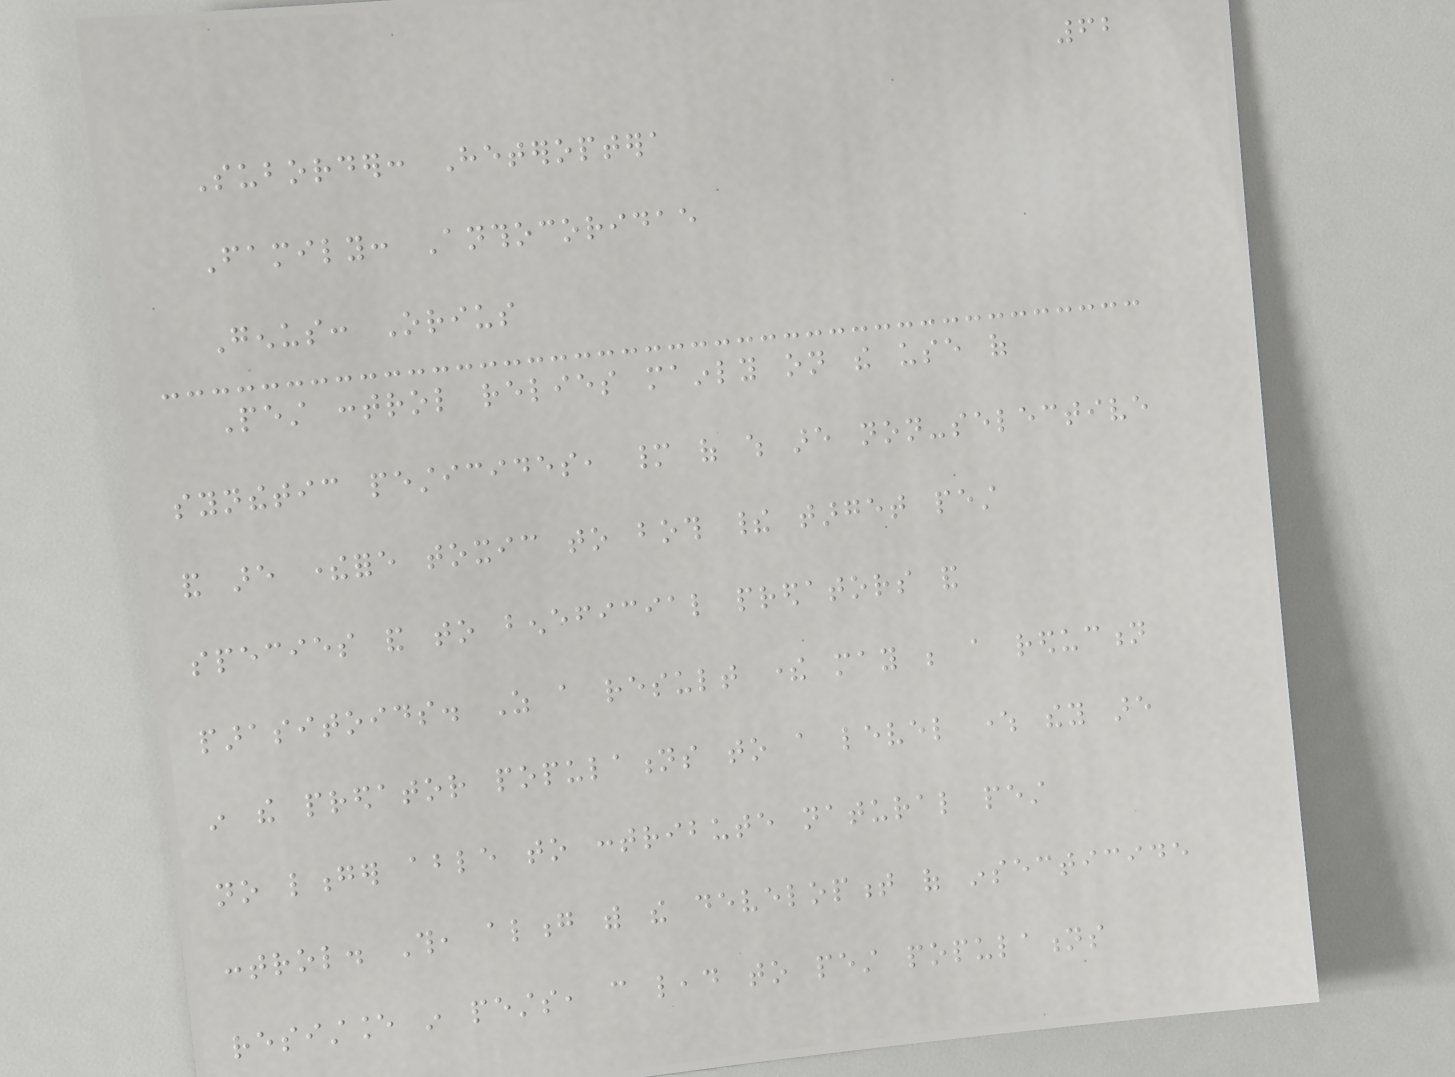62
Suborder: Heteroptera
Family: Anthocoridae
Genus: Orius
Pest control relies mainly on the use of
synthetic pesticides, many of which are non-selective
and are therefore toxic to both their target pest
species and to beneficial predators and
parasitoids. As a result there may be a reduction
in the predator populations to a level where they are
no longer able to contribute natural pest
control. This, along with the development of insecticide
resistance in pests, can lead to pest populations
